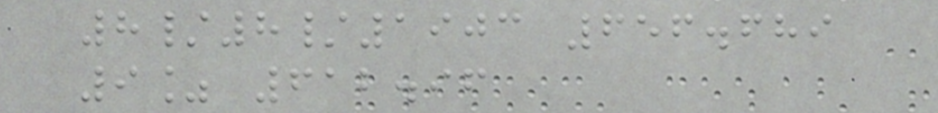8/8/1903 656.689
9% 612.96
